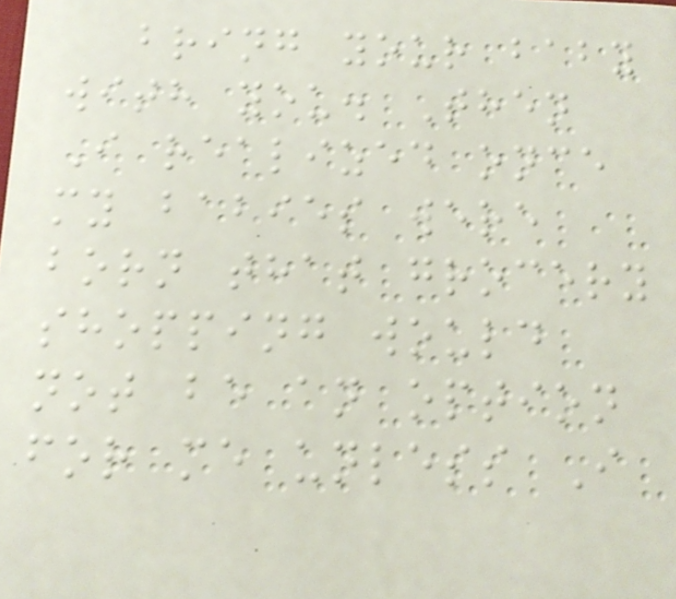bring your baby
with you. Then
I realized once
my babies were
born that grocery
shopping would
not be an option
for me unless I
